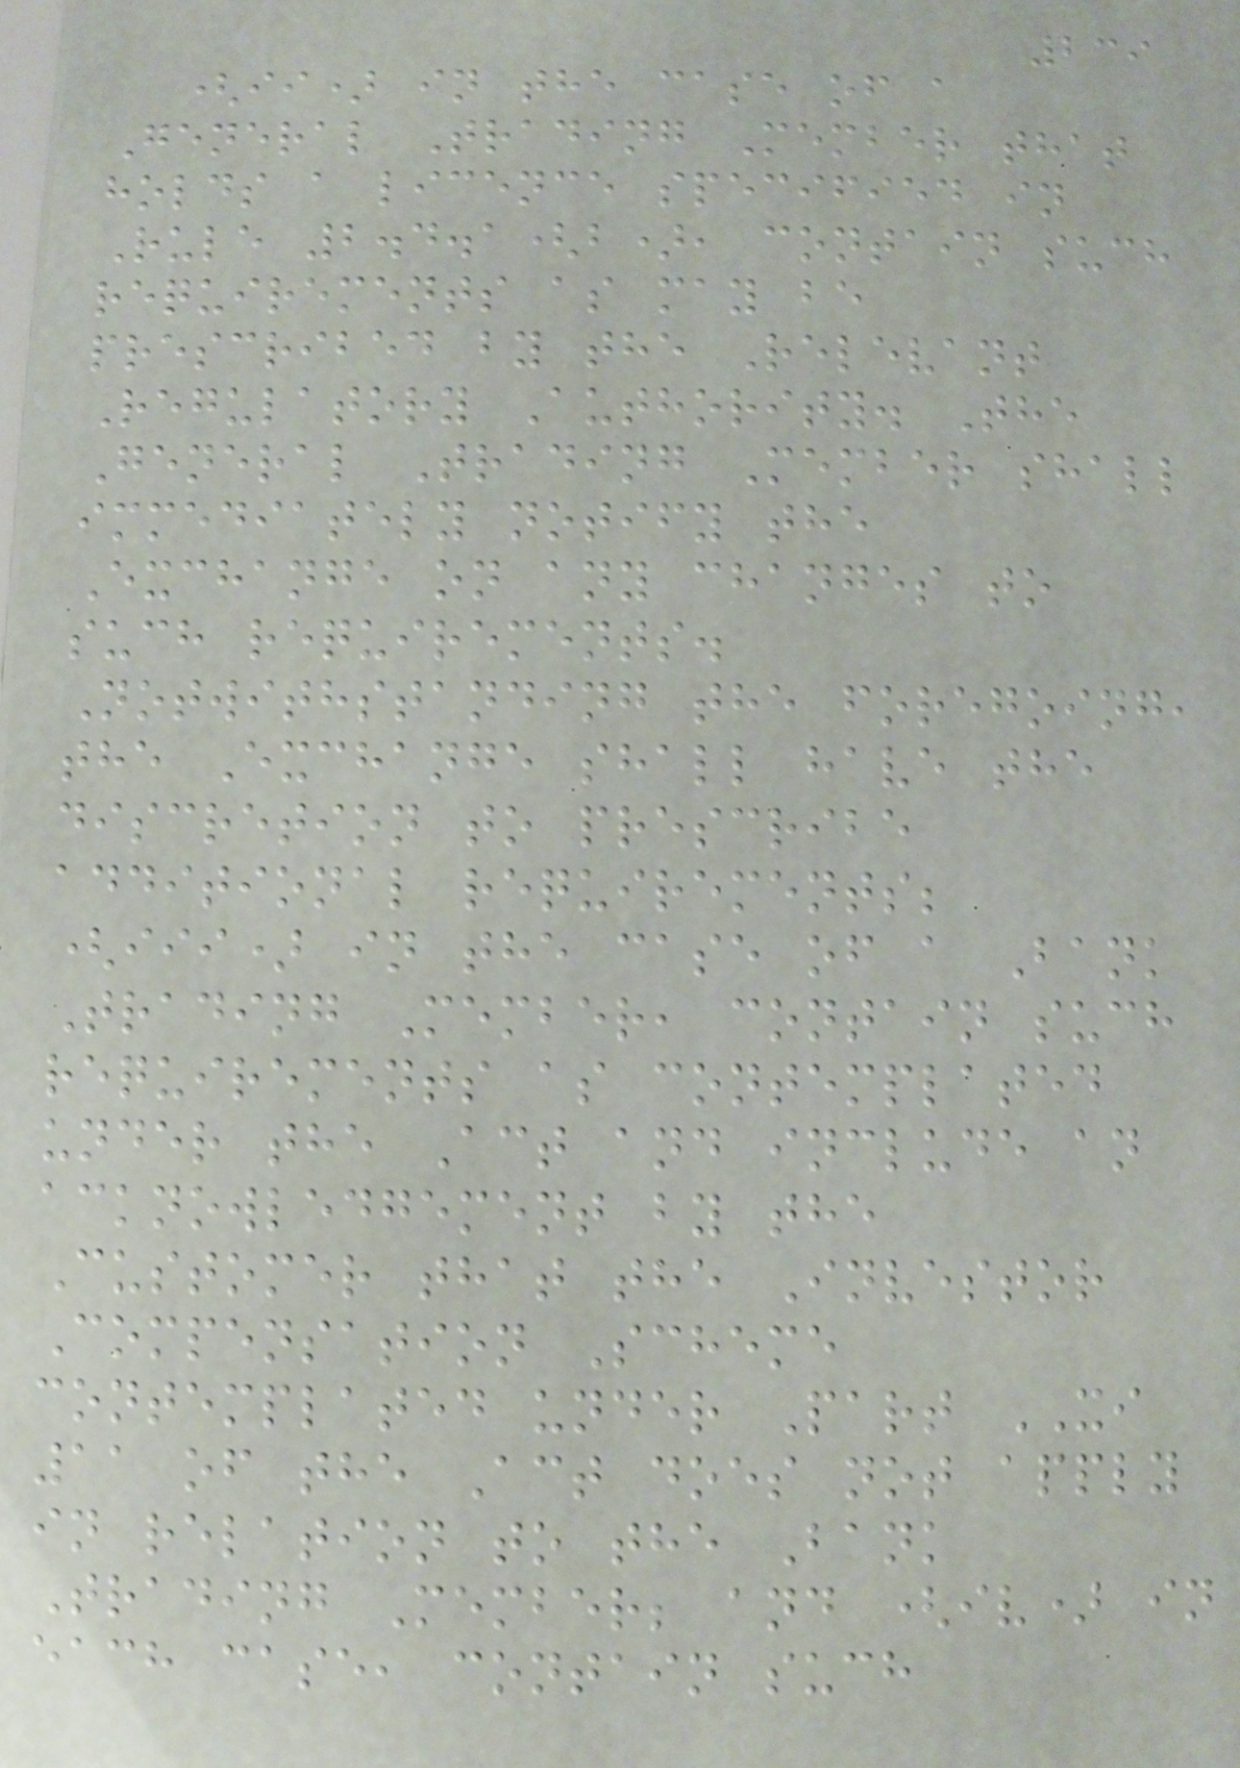239
(ii) in the case of a
General Trading Member that
holds a licence specified in
Rule 2.4.1(b), contain such
requirements as may be
prescribed by the Relevant
Regulatory Authority. The
General Trading Member shall
immediately notify the
Exchange on any changes to
such requirements.
Notwithstanding the foregoing,
the Exchange shall have the
discretion to prescribe
additional requirements;
(iii) in the case of a Bank
Trading Member, contain such
requirements as contemplated
under the Act and include an
acknowledgement by the
Customer that the Investor
Compensation Scheme
contemplated under Part XI
11 of the Act does not apply
in relation to the Bank
Trading Member; and (iv) in
each case, contain such
